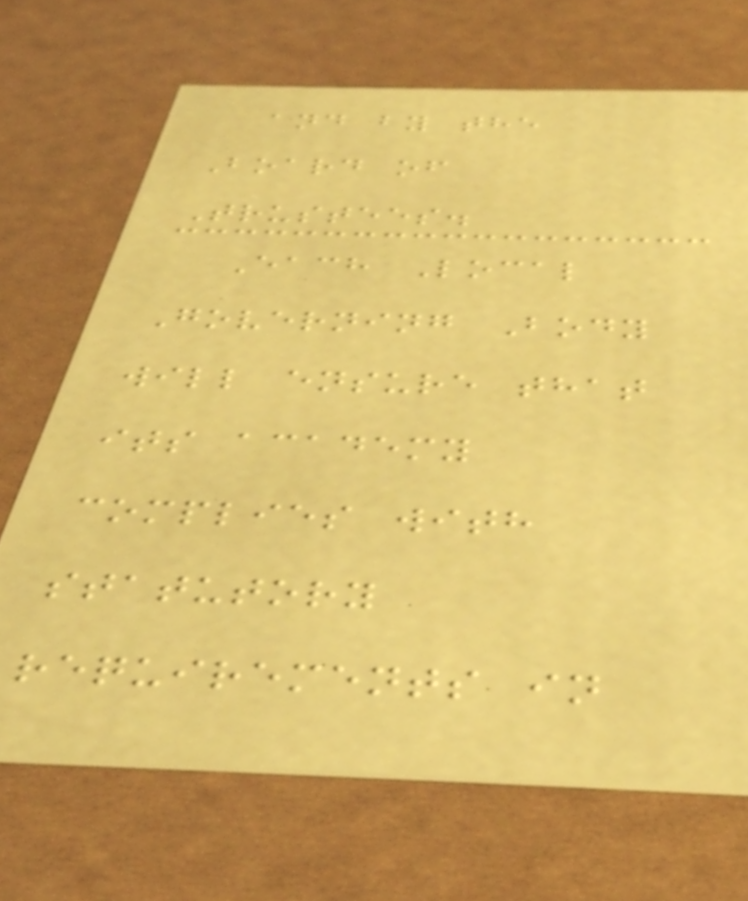and by the
Board of
Trustees.
Each Local
Governing Body
will ensure that
its academy
complies with
statutory
requirements in
